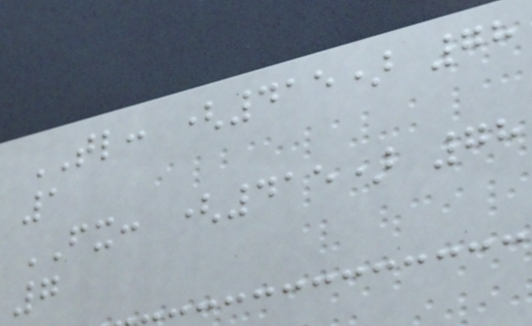TL: (415) 78
1
FX: (415) 78
7
